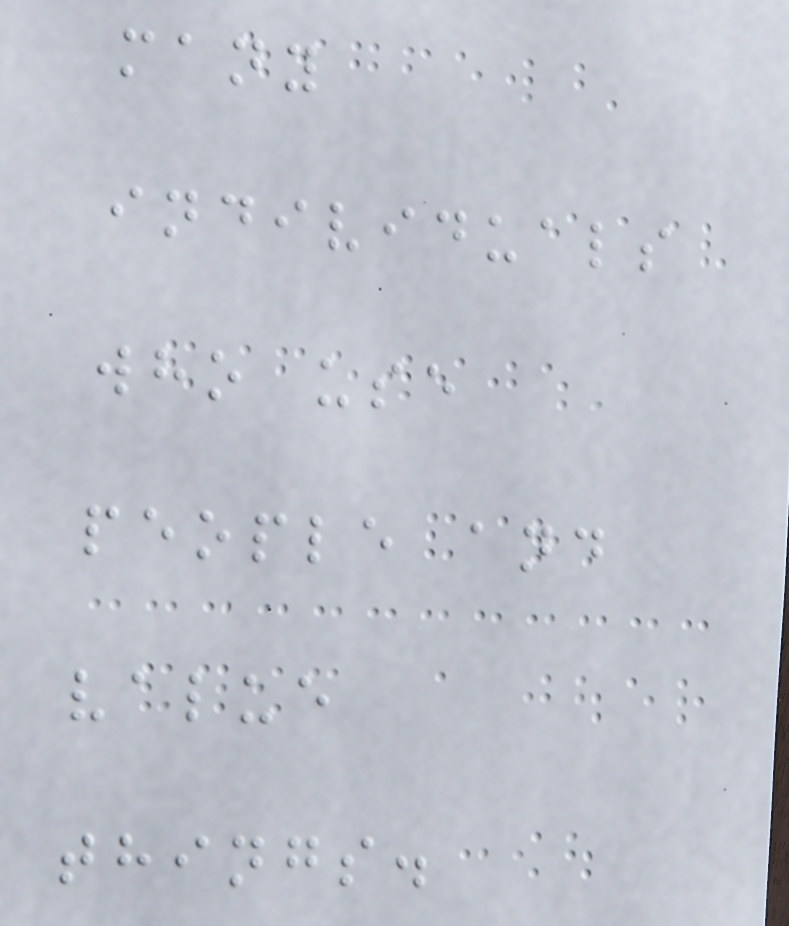many
individuals
who use
people and
value
things.
